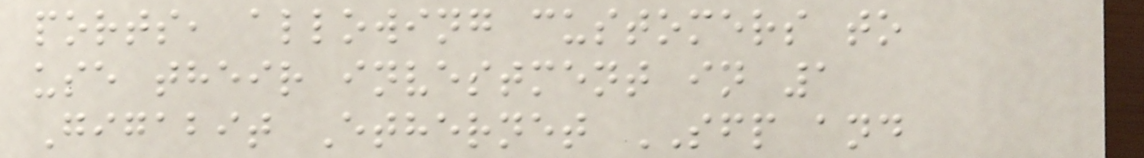ports, allowing customers to
use their investment in 1
Gigabit Ethernet SFP and
